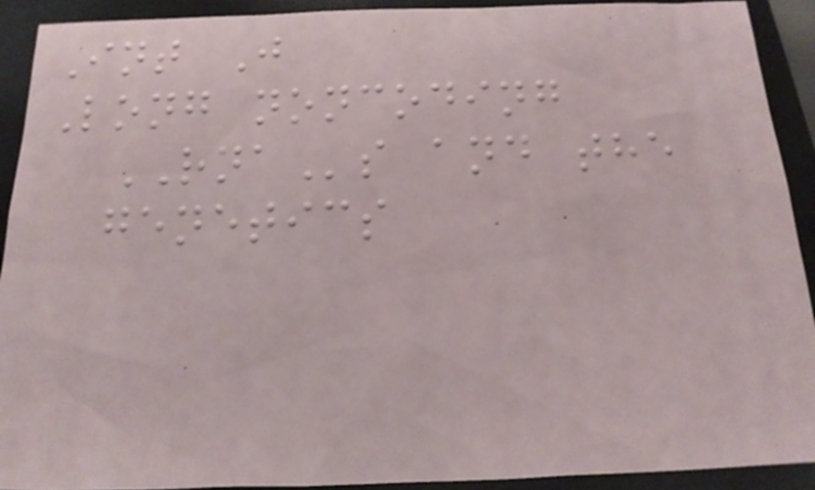Int J
Long noncoding
RNAs and the
genetics
